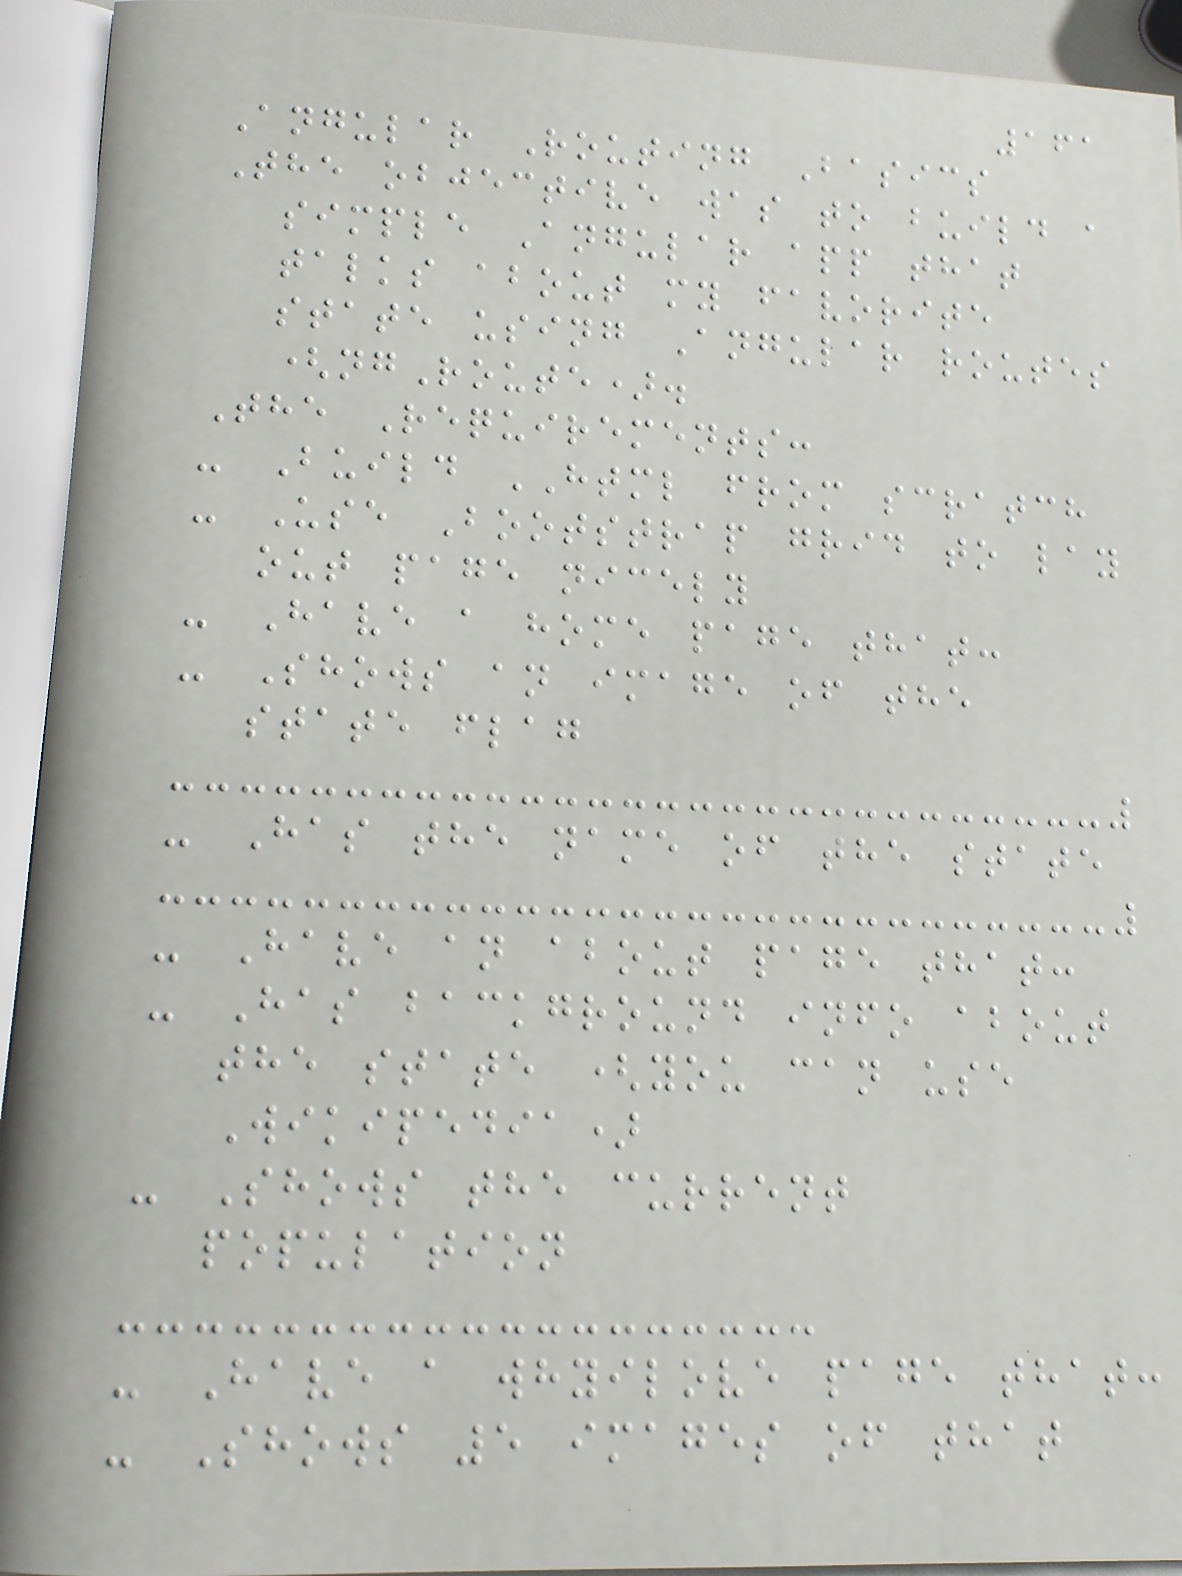161
Angular Routing Basics
The objective was to build a
simple Angular app that
talks about my favorite
state using Angular routes
(ngRoute).
The Requirements:
- Build HTML from scratch
- Use Bootstrap grid to lay
out page nicely
- Have a home page that:
- Shows an image of the
state flag
- Has the name of the state
- Have an about page that:
- Has background info about
the state (you can use
Wikipedia)
- Shows the current
population
- Have a whyilove page that:
- Shows 5 images of that
